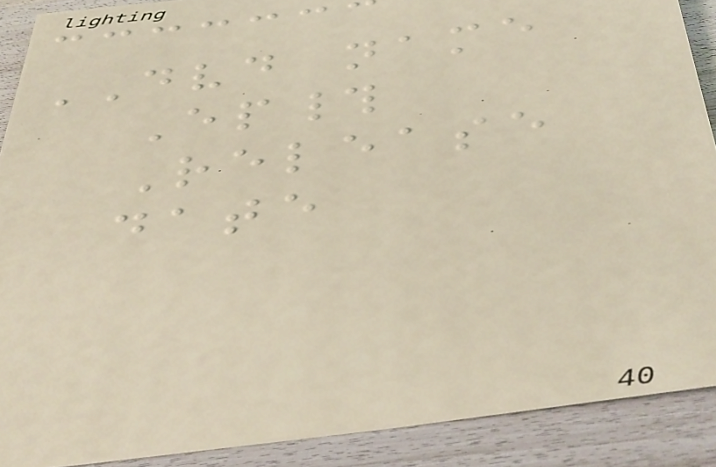DVD name
Ep#
Release
date
